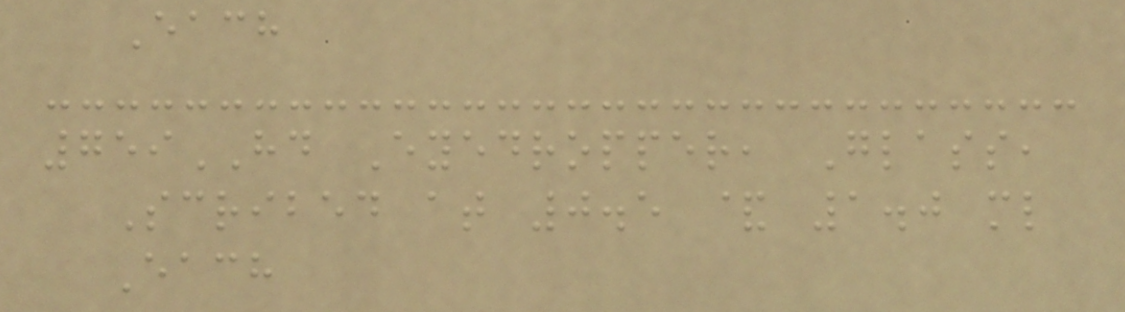Each
759HD Eyedropper, Glass,
Scribed at 0.5 & 1.0 ml
Each
